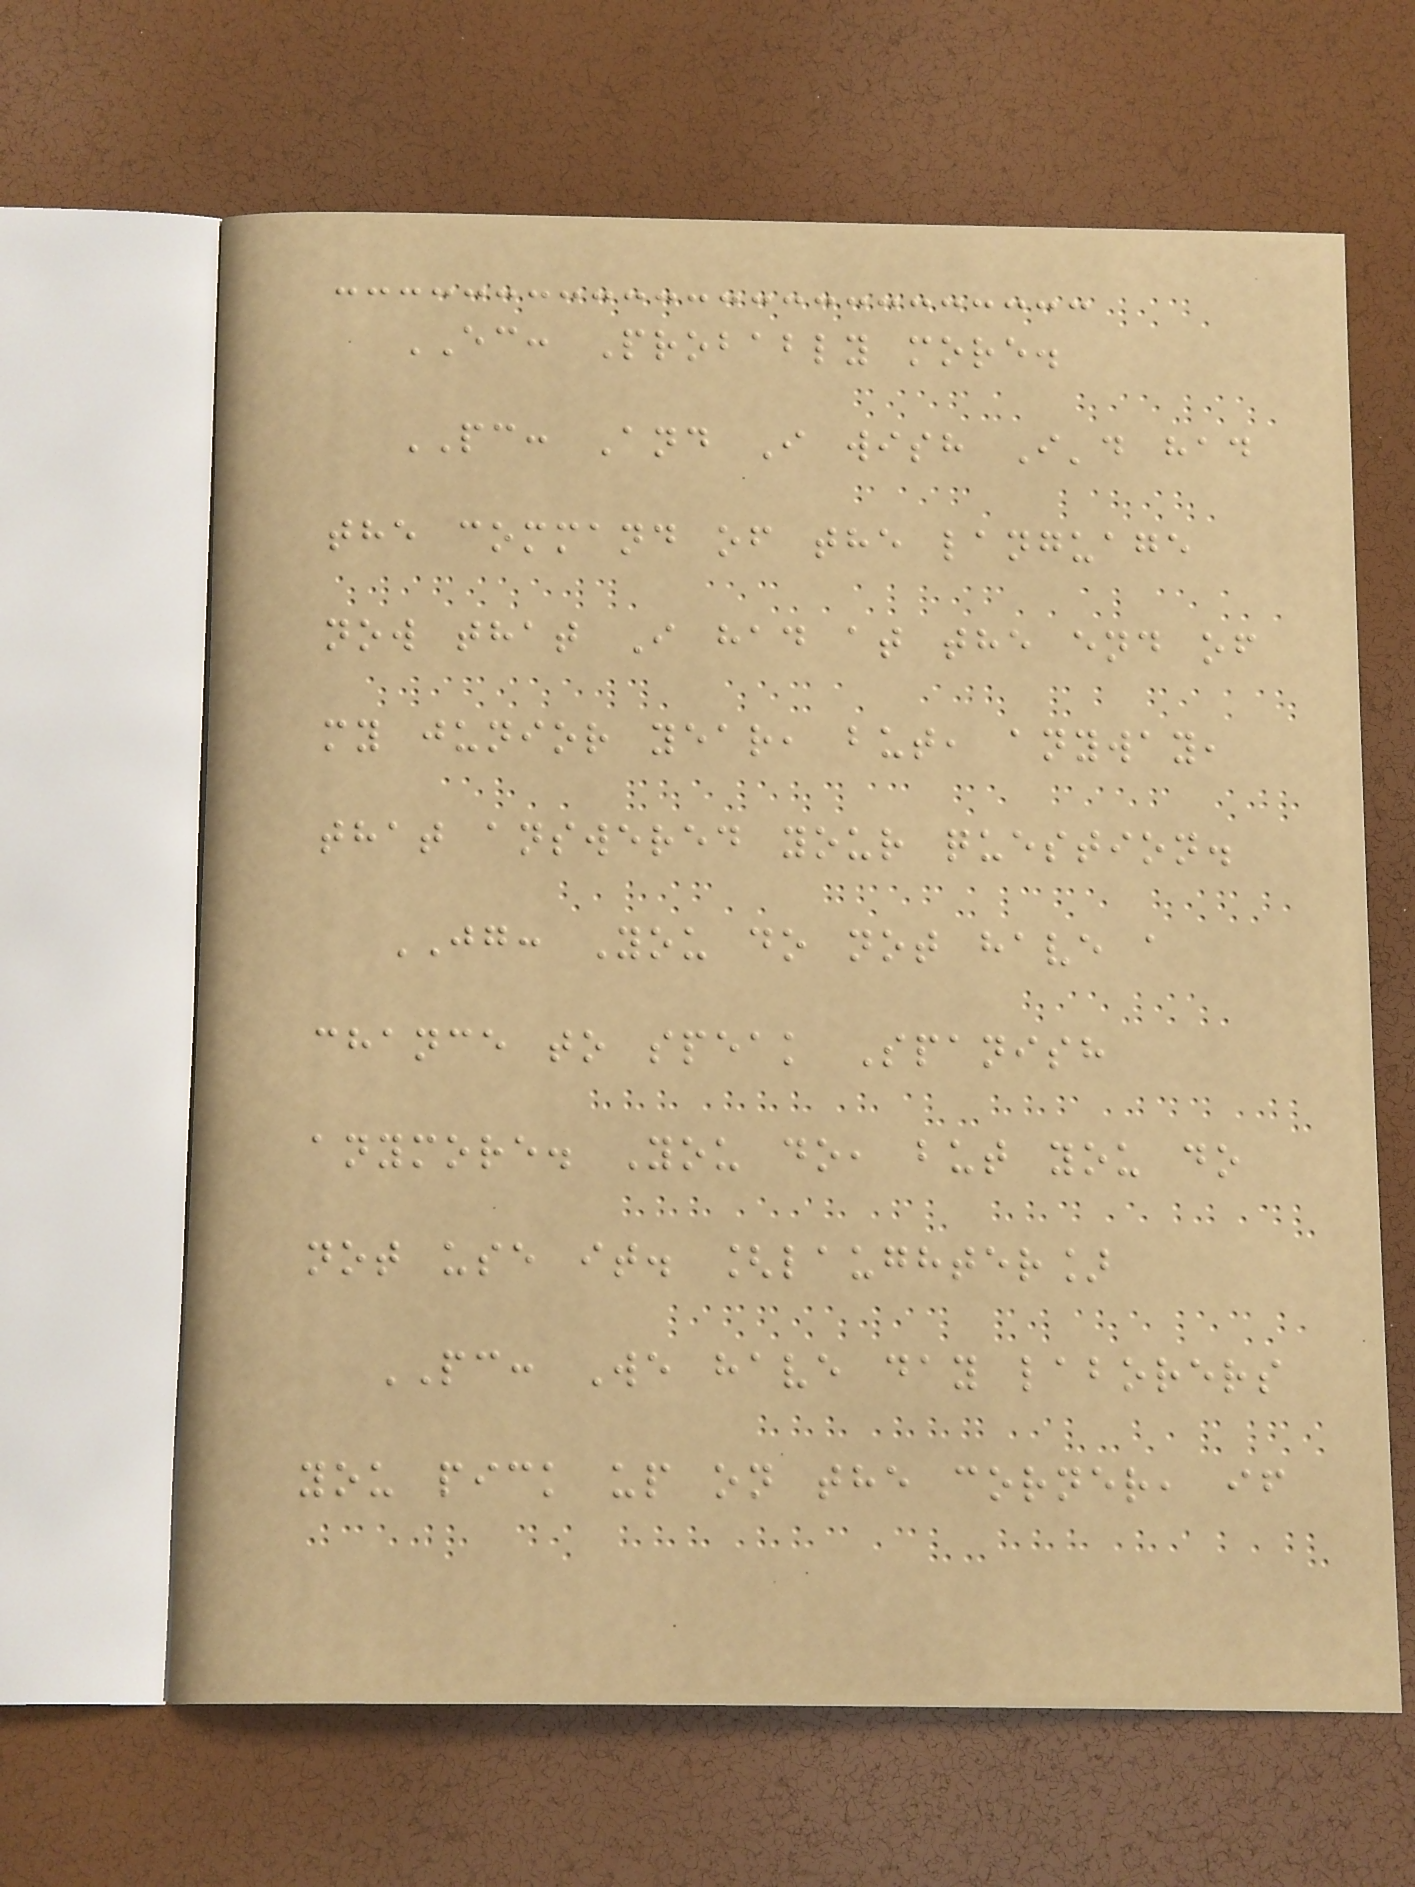EC: Probably more.
PC: And I wish I'd had
the command of the language
now that I had at the end of
my junior year, but, anyway,
that answered your question.
JG: You do not have a
chance to speak Spanish
anymore. You do, but you do
not use it. [laughter]
PC: We have day laborers
you pick up on the corner, if
